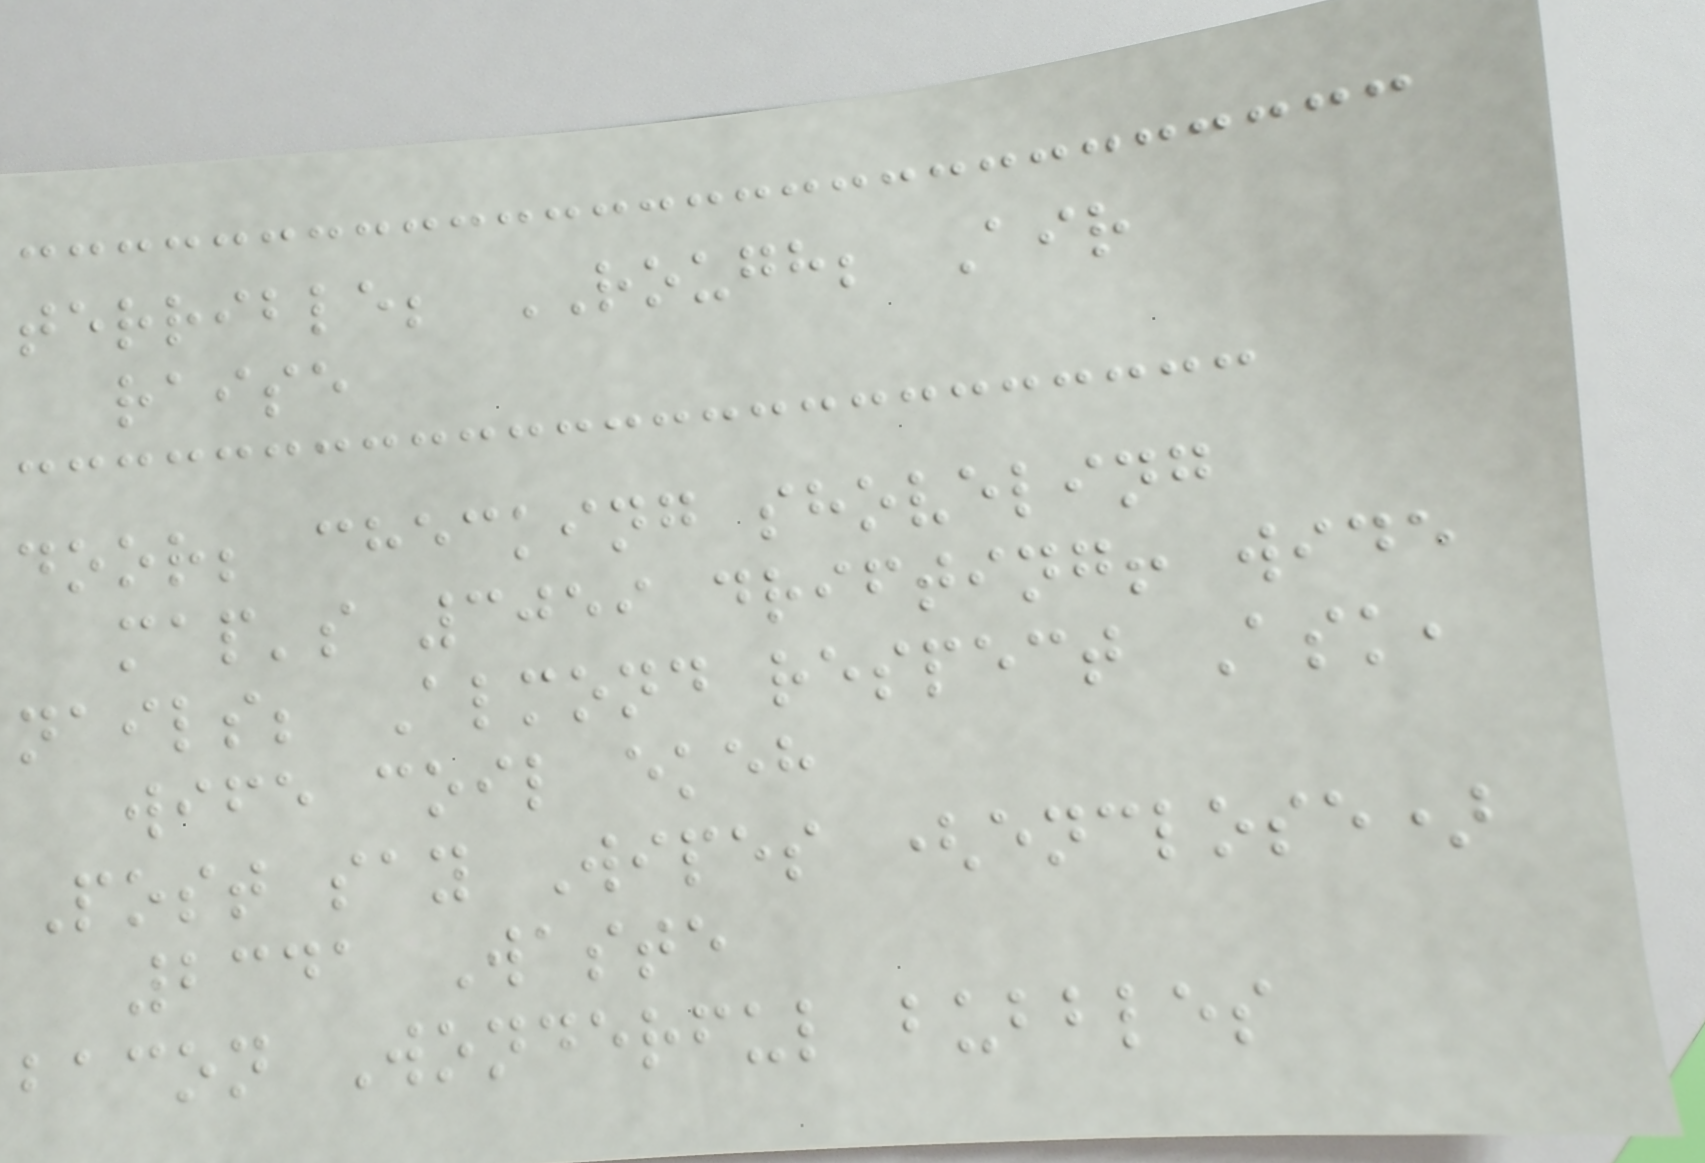terrible; ROUGH; Air
raise
door; checking shoveling
map's 3059 drifting! wide
nails; Almond respect Ask,
wife coil ekeh
Post say Wipes (enclose)
2341 Waste
bacon Wonderful bubbles
